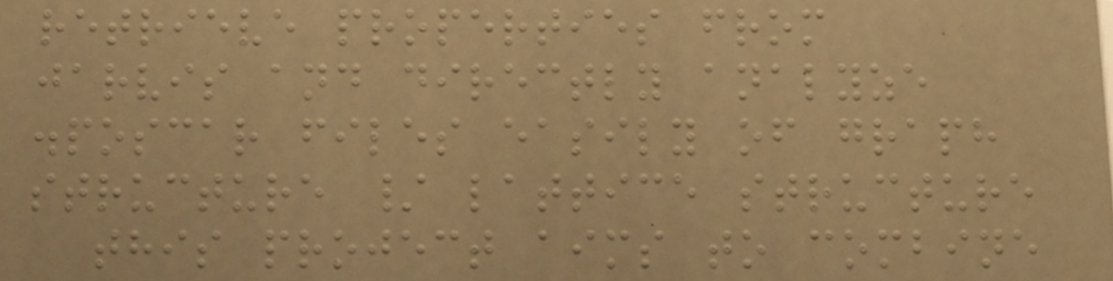retrieve properties from
jarvis and directly analyze
.poscar files easily of graph
structure / lattice structure
this project aims to combine
